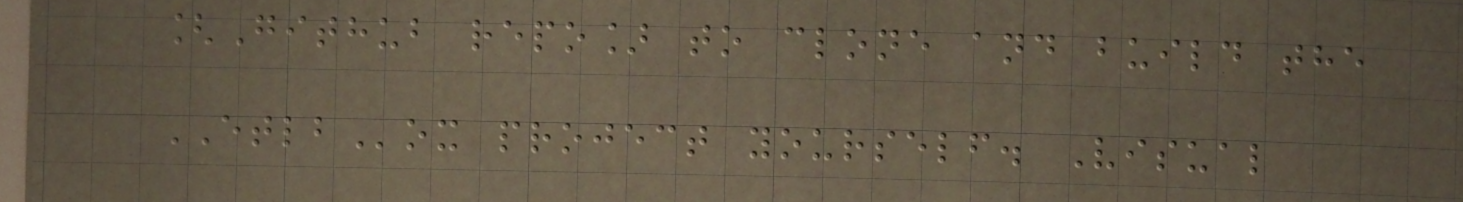[Github repo] to clone and build the
ETLBox project yourself. Visual
